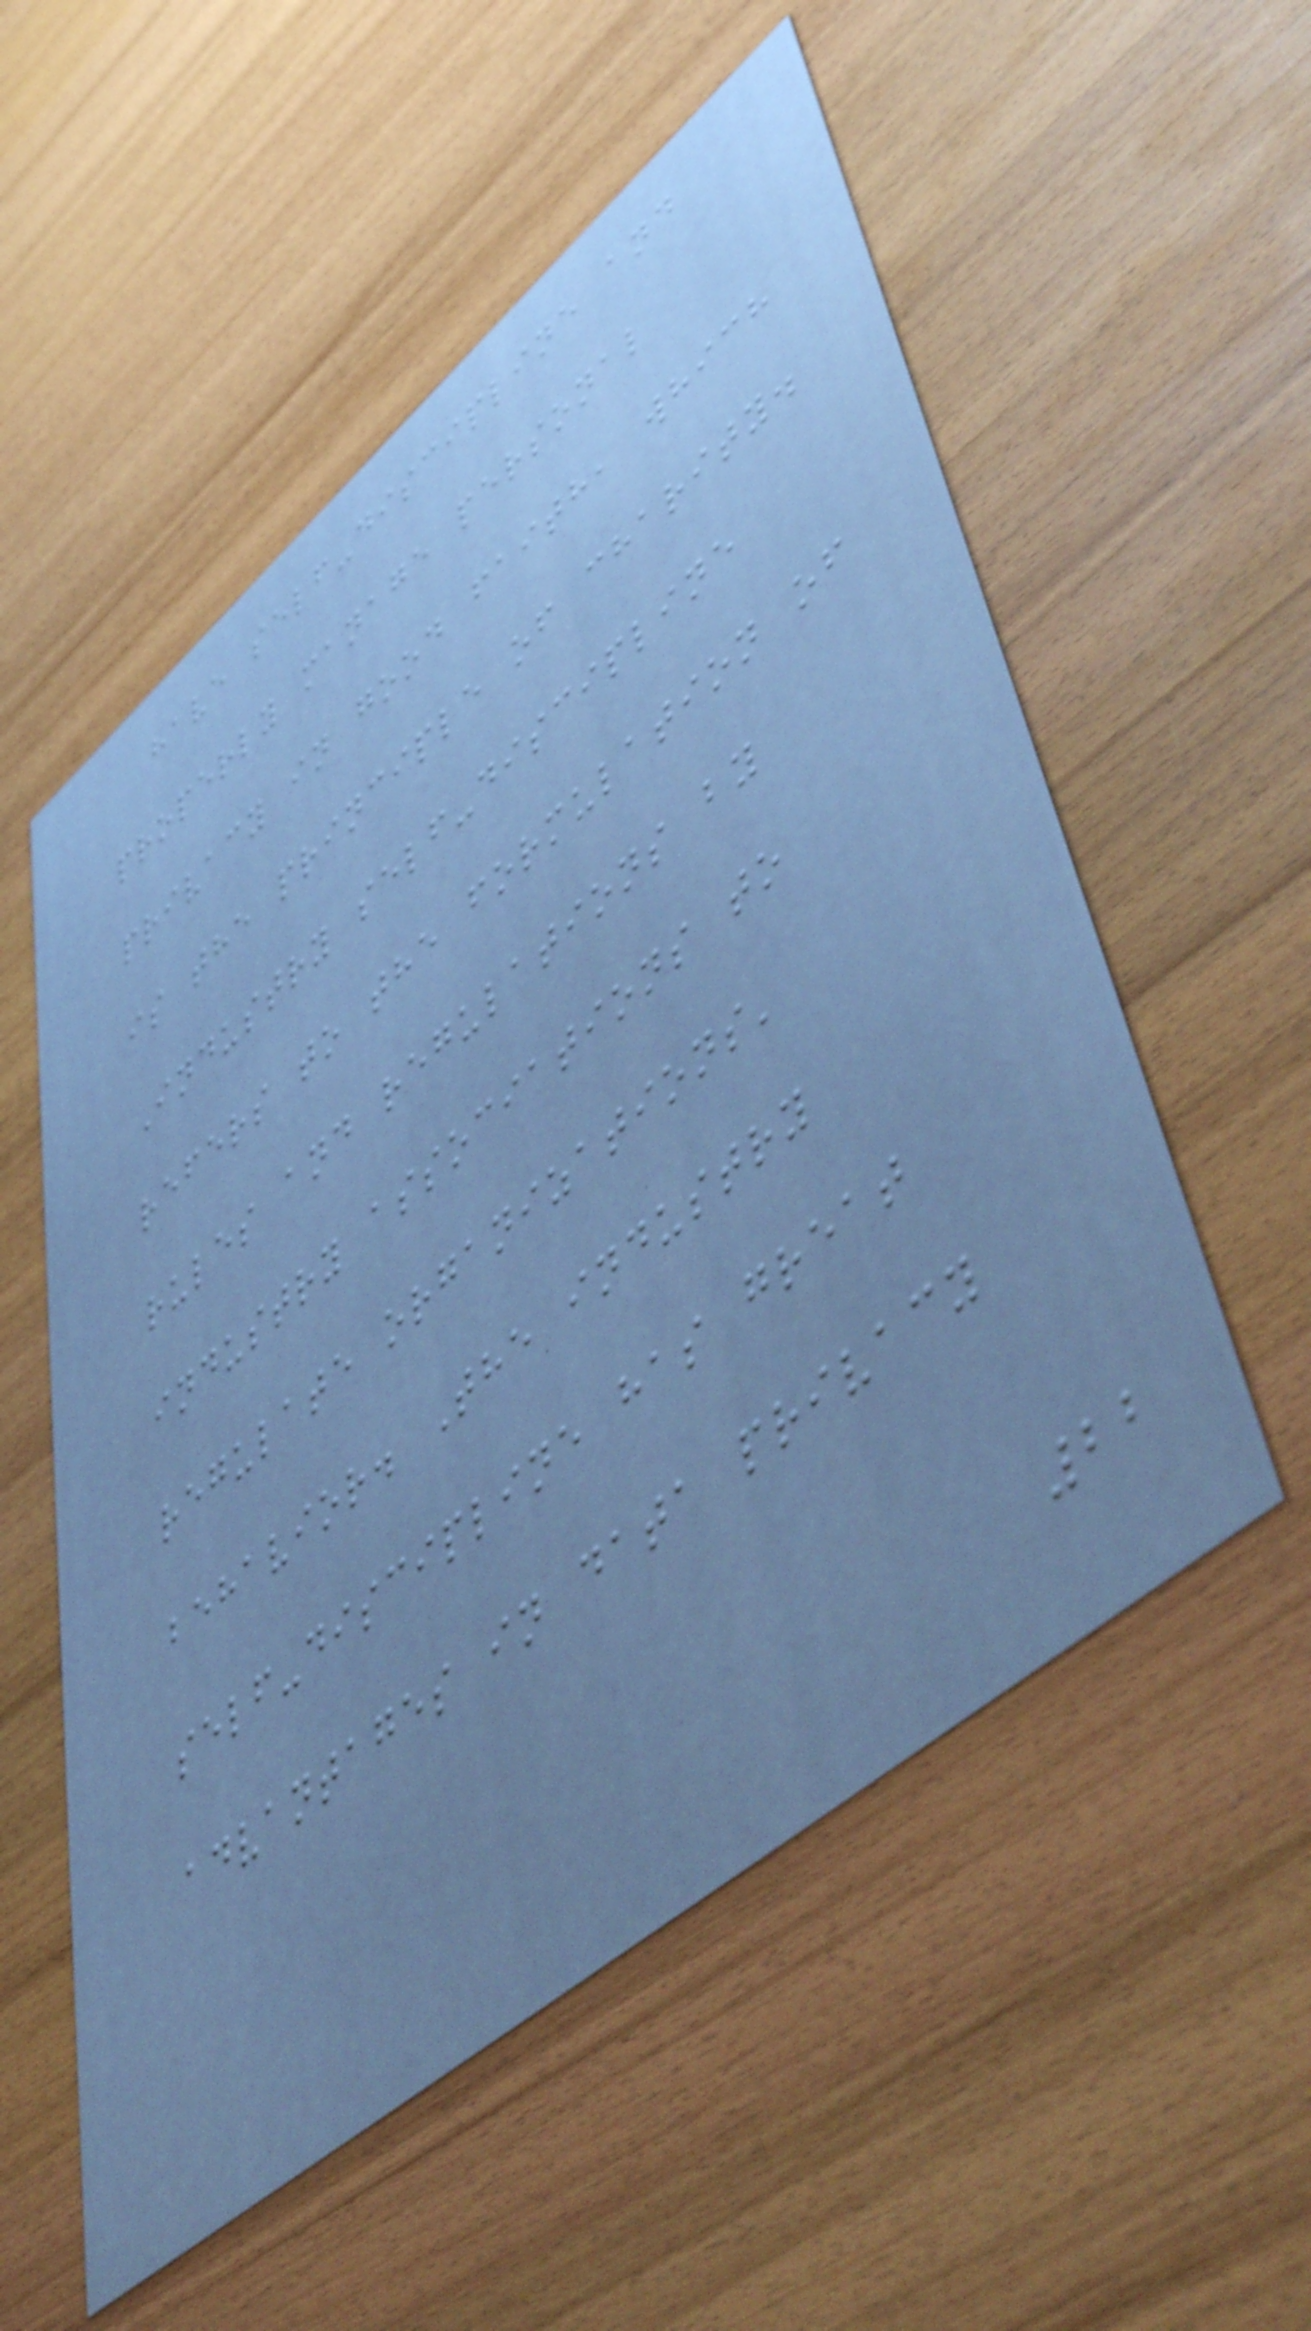have self-discipline and
properly manage personal
privacy in good faith, which
is the principle of charity.
Industry self-discipline
refers to the formulation of
rules and regulations by
industry associations to
regulate organizations'
behavior. The industry
self-discipline has great
advantages in data privacy
22
